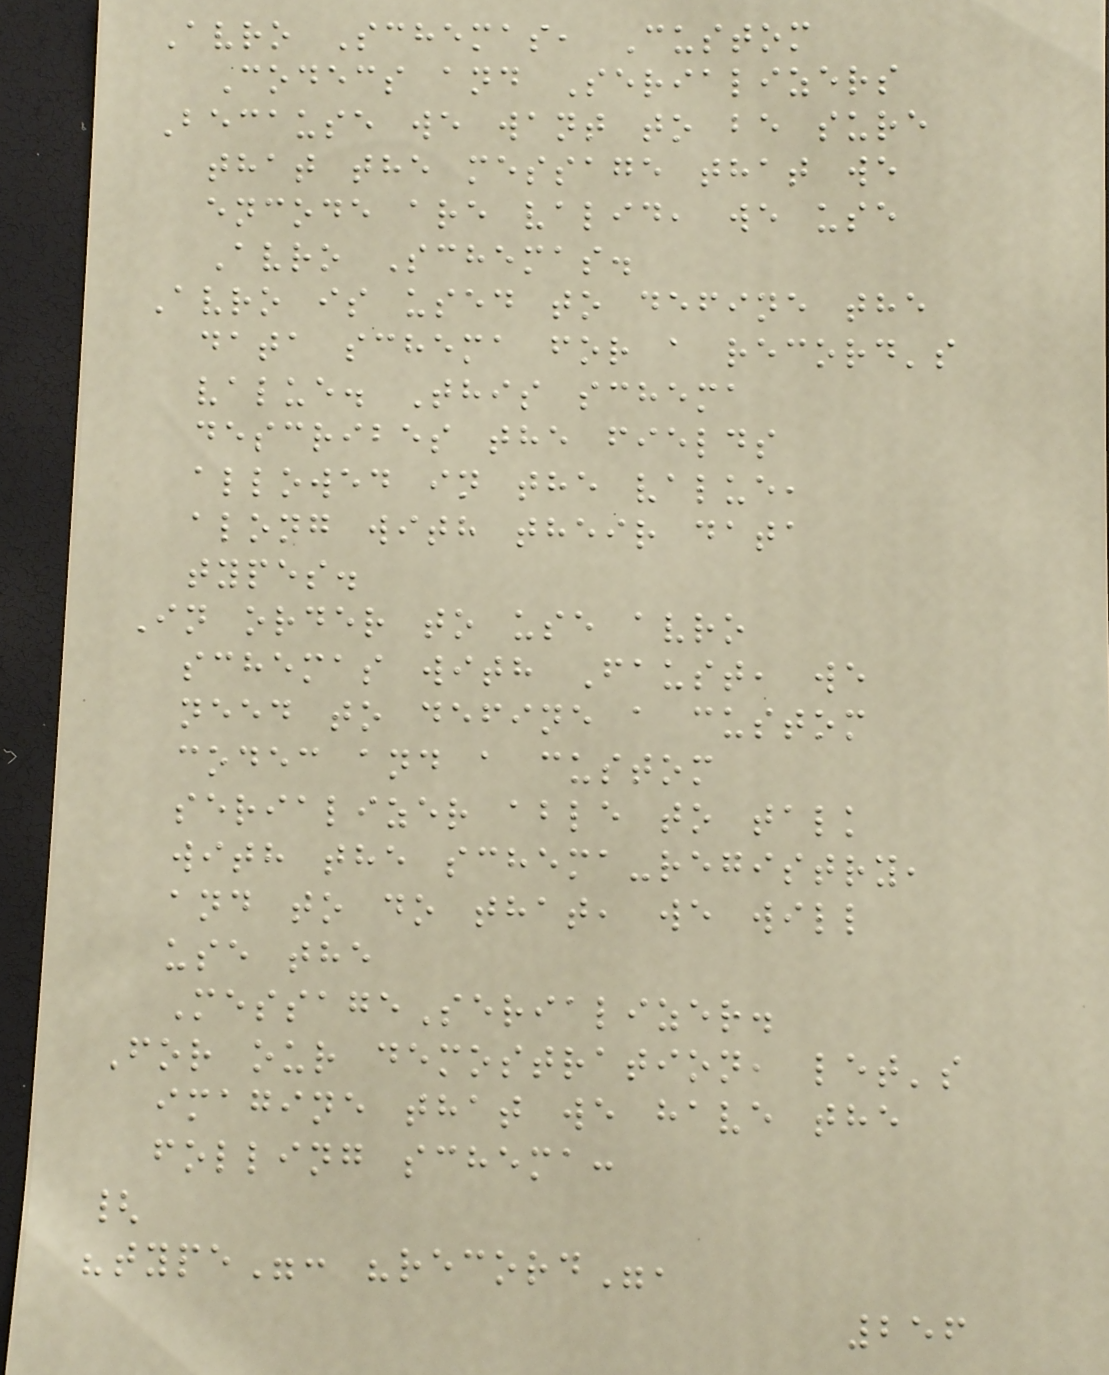Avro Schemas, Custom
Codecs and Serializers
Because we want to be sure
that the message that we
encode are valid, we use
Avro Schemas.
Avro is used to define the
data schema for a record's
value. This schema
describes the fields
allowed in the value,
along with their data
types.
In order to use avro
schemas with Faust, we
need to define a custom
codec and a custom
serializer able to talk
with the schema-registry,
and to do that, we will
use the
MessageSerializer.
For our demostration, let's
imagine that we have the
folling schema:
{
"type": "record",
256
